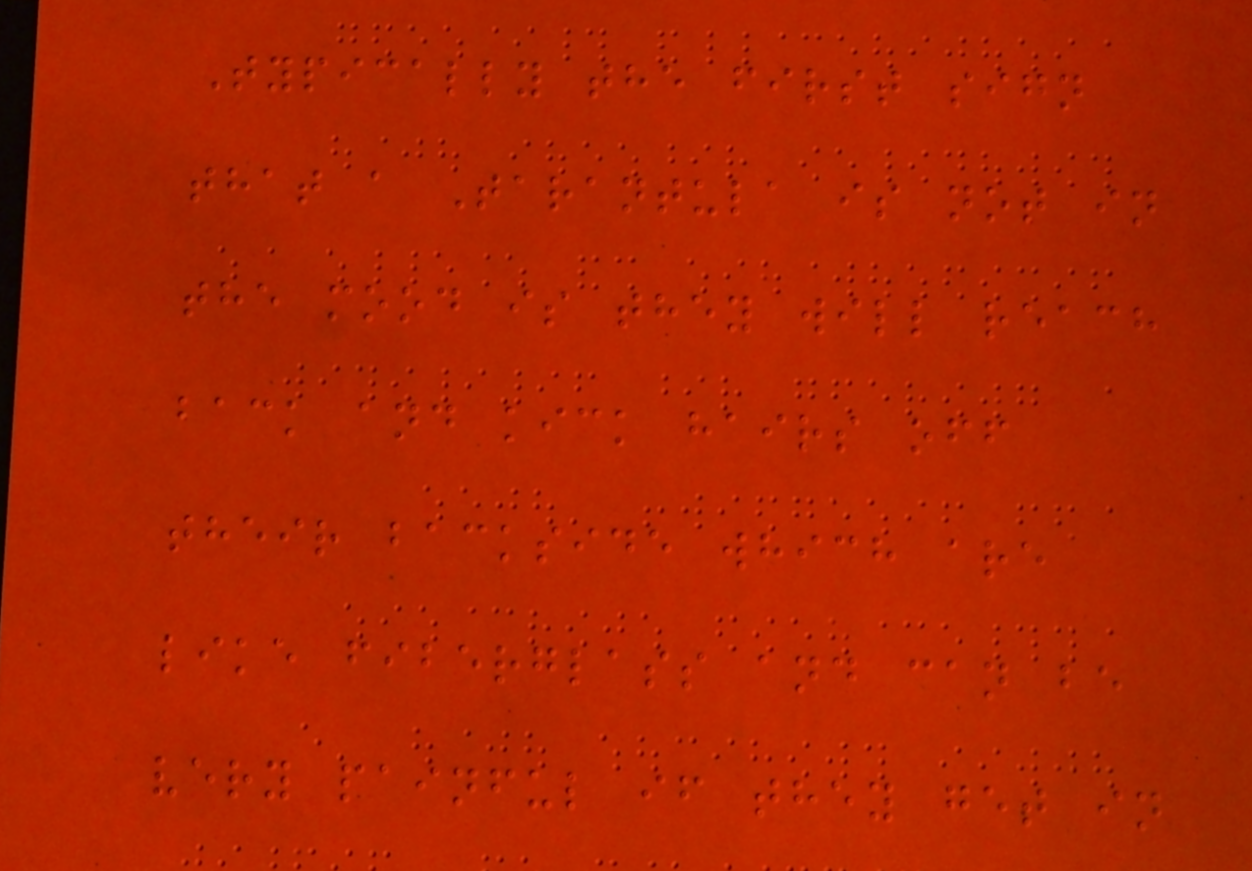Typically the first sign
that a Tarantula is not in
the mood is they will reach
back and kick hairs off
their backside which are
like fiberglass and can be
very painful if they get in
